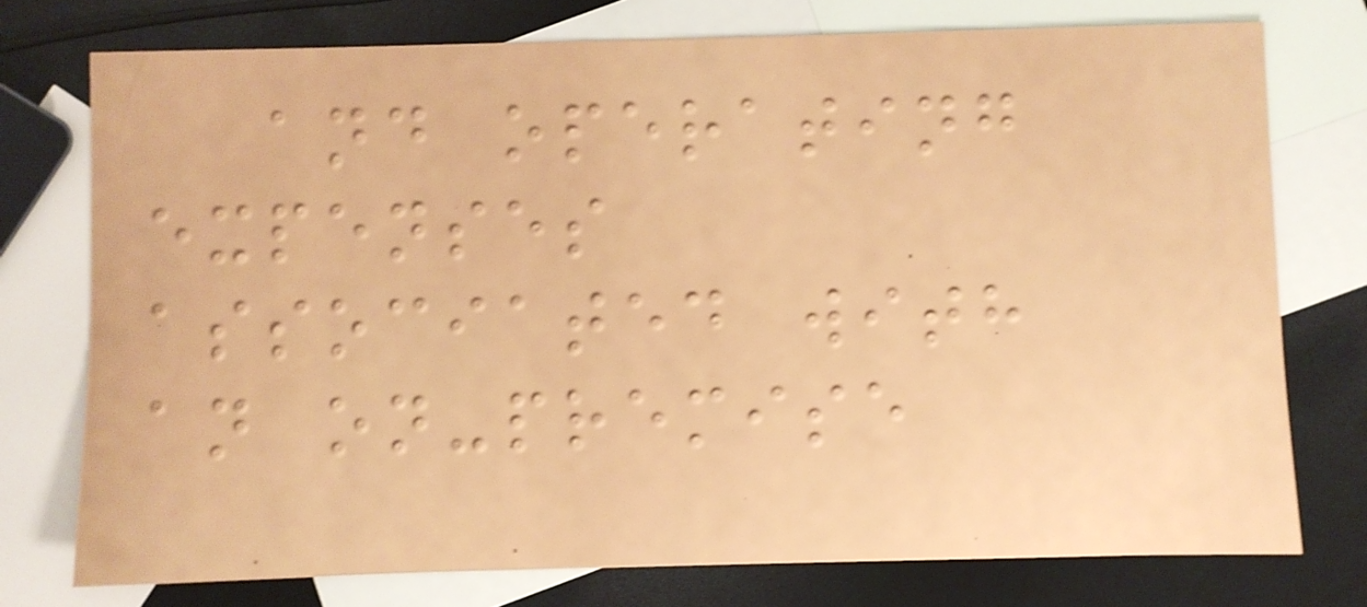and operating
expenses
associated with
an on-premise
